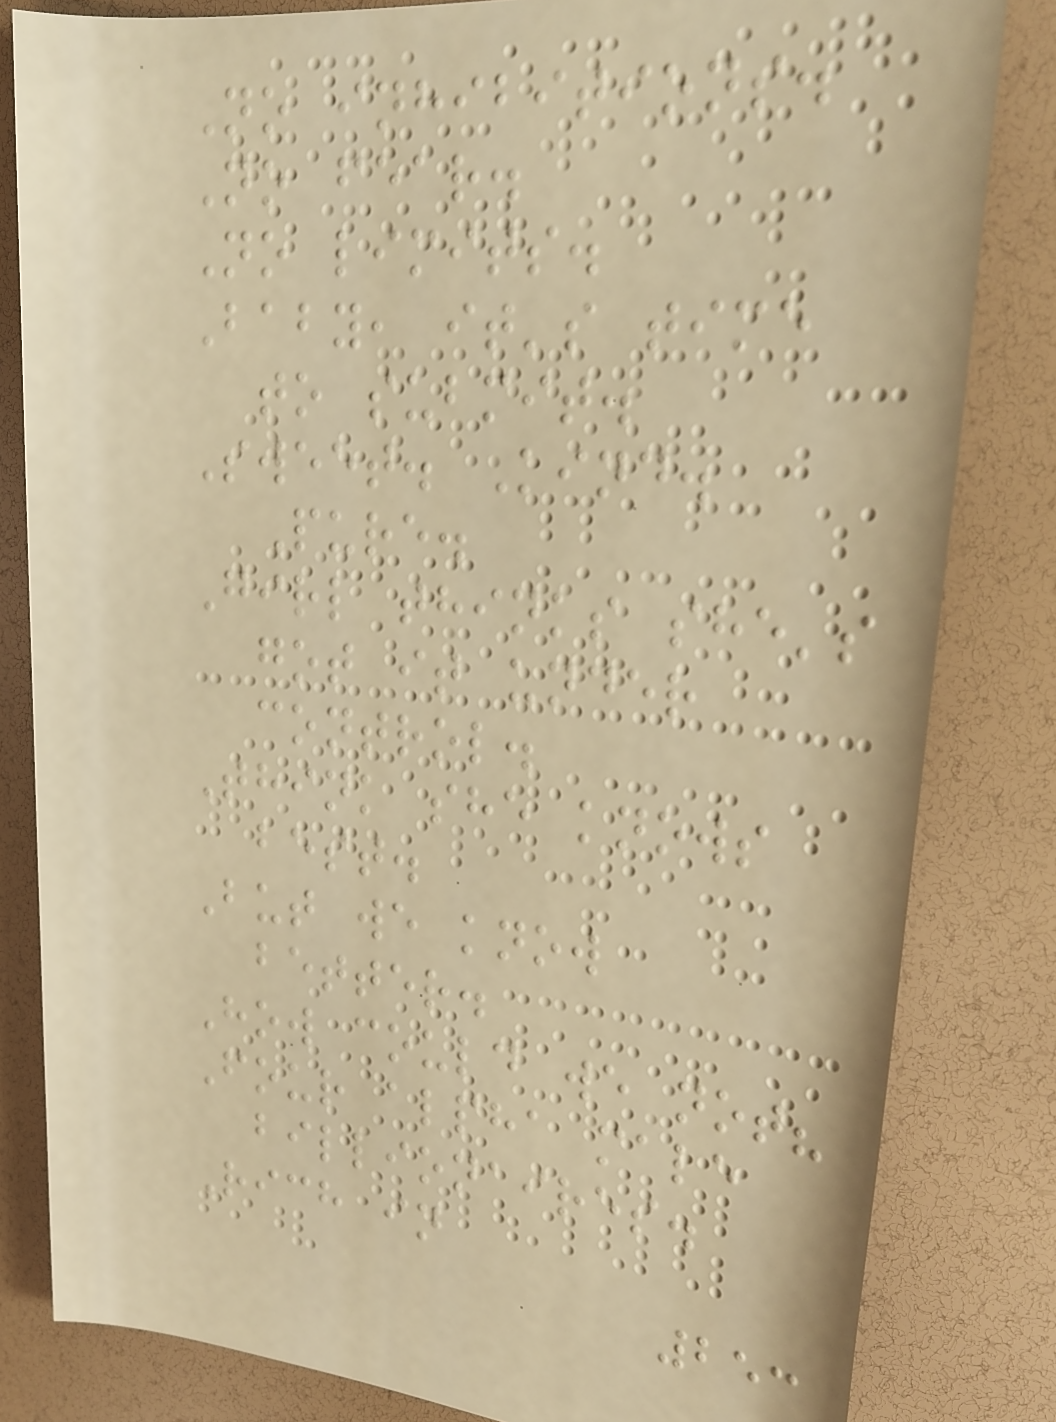No inhibitions.
No fear.
No limits.
Baby, it's time
to submit.
Sweet. Kind.
Pure.
Girl thinks she's
got it under
control.
Think she knows
best.
But we know
better.
How could we not?
Four alpha male
billionaires.
Rich in
253
